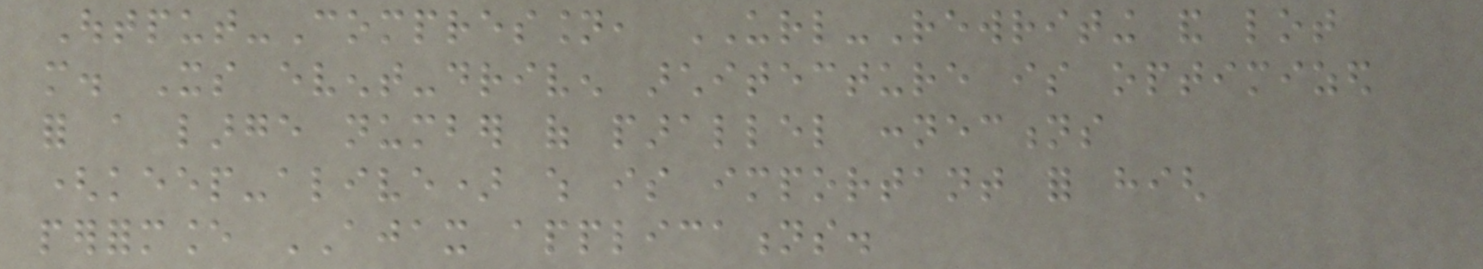Output-Compression, URL-Rewriting and lot
more. Its event-driven architecture is optimized
for a large number of parallel connections
(keep-alive) which is important for high
performance AJAX applications.
